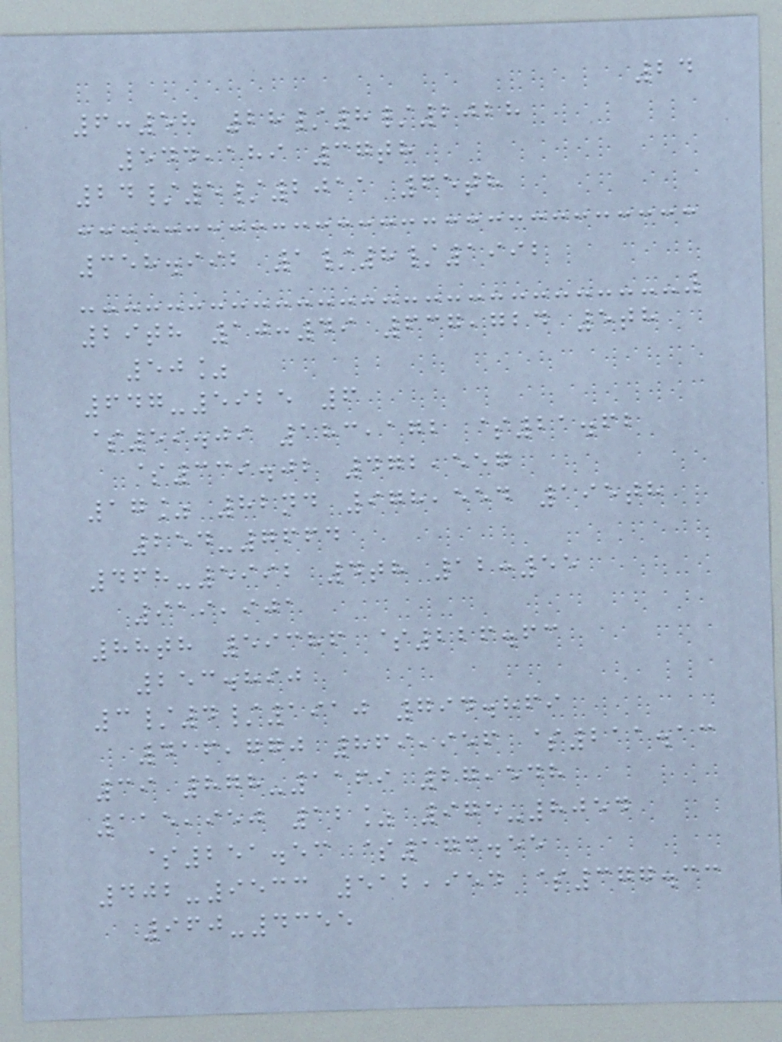24
6:58 28/8/2028
544,189 37th
24/5/2011 65th
358.992 1/8/1992
29th 10:49 637,724 5th
50%
647-5925 6
$59.09 183,172 $21.62
$339.02 472,557
17% 82nd 978,554 195th
254-7664
468-5992 4th 12:55
919,901
88th 59386 $226.63
253.890
3/4/1910 794.869
416,770 869,956 $211.13
39 878-1169 27,548
115,950 12% 975-8054
$251.53 $173.55
402-9533 512,954 $377.33
960-4355
